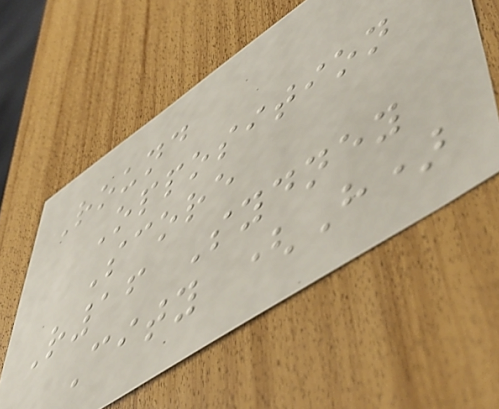Round
Opposition
Score
R16 Sydney
City (H)
